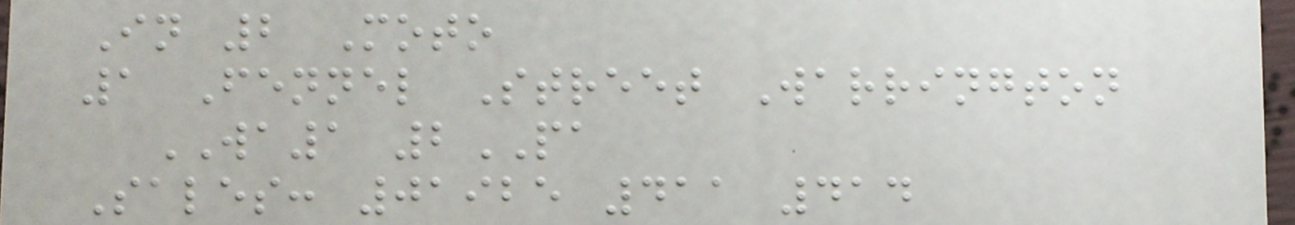In 2 Moto
1 Fennel Street Warrington
WA1 2PA
Sales: 01925 411 414
